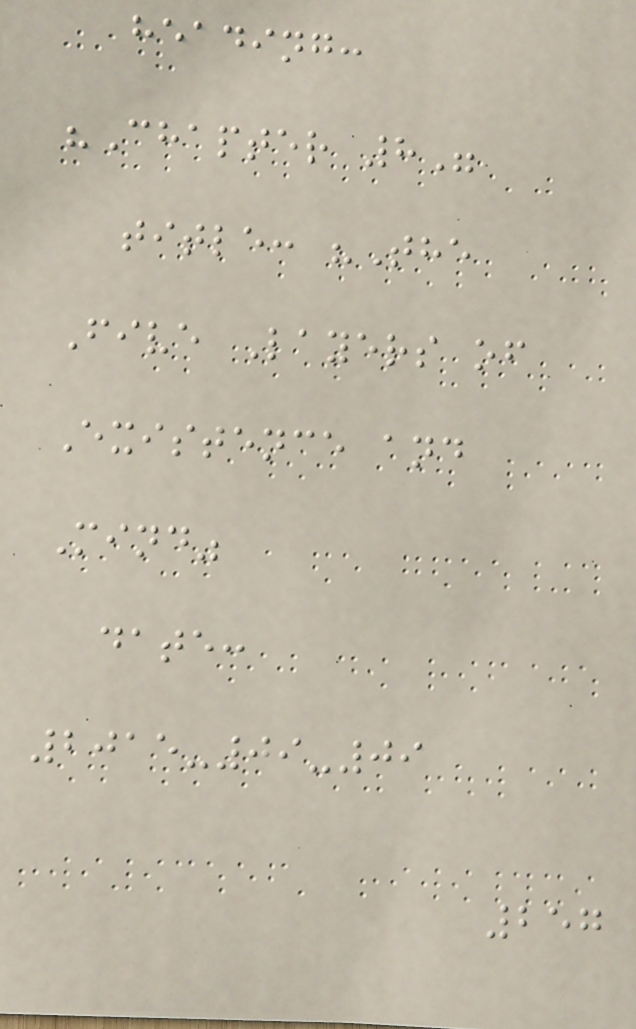heading:
"Chapter 8"
title: "The
Five Layers of
Existence and
Mind"
date:
2015-09-09
257
